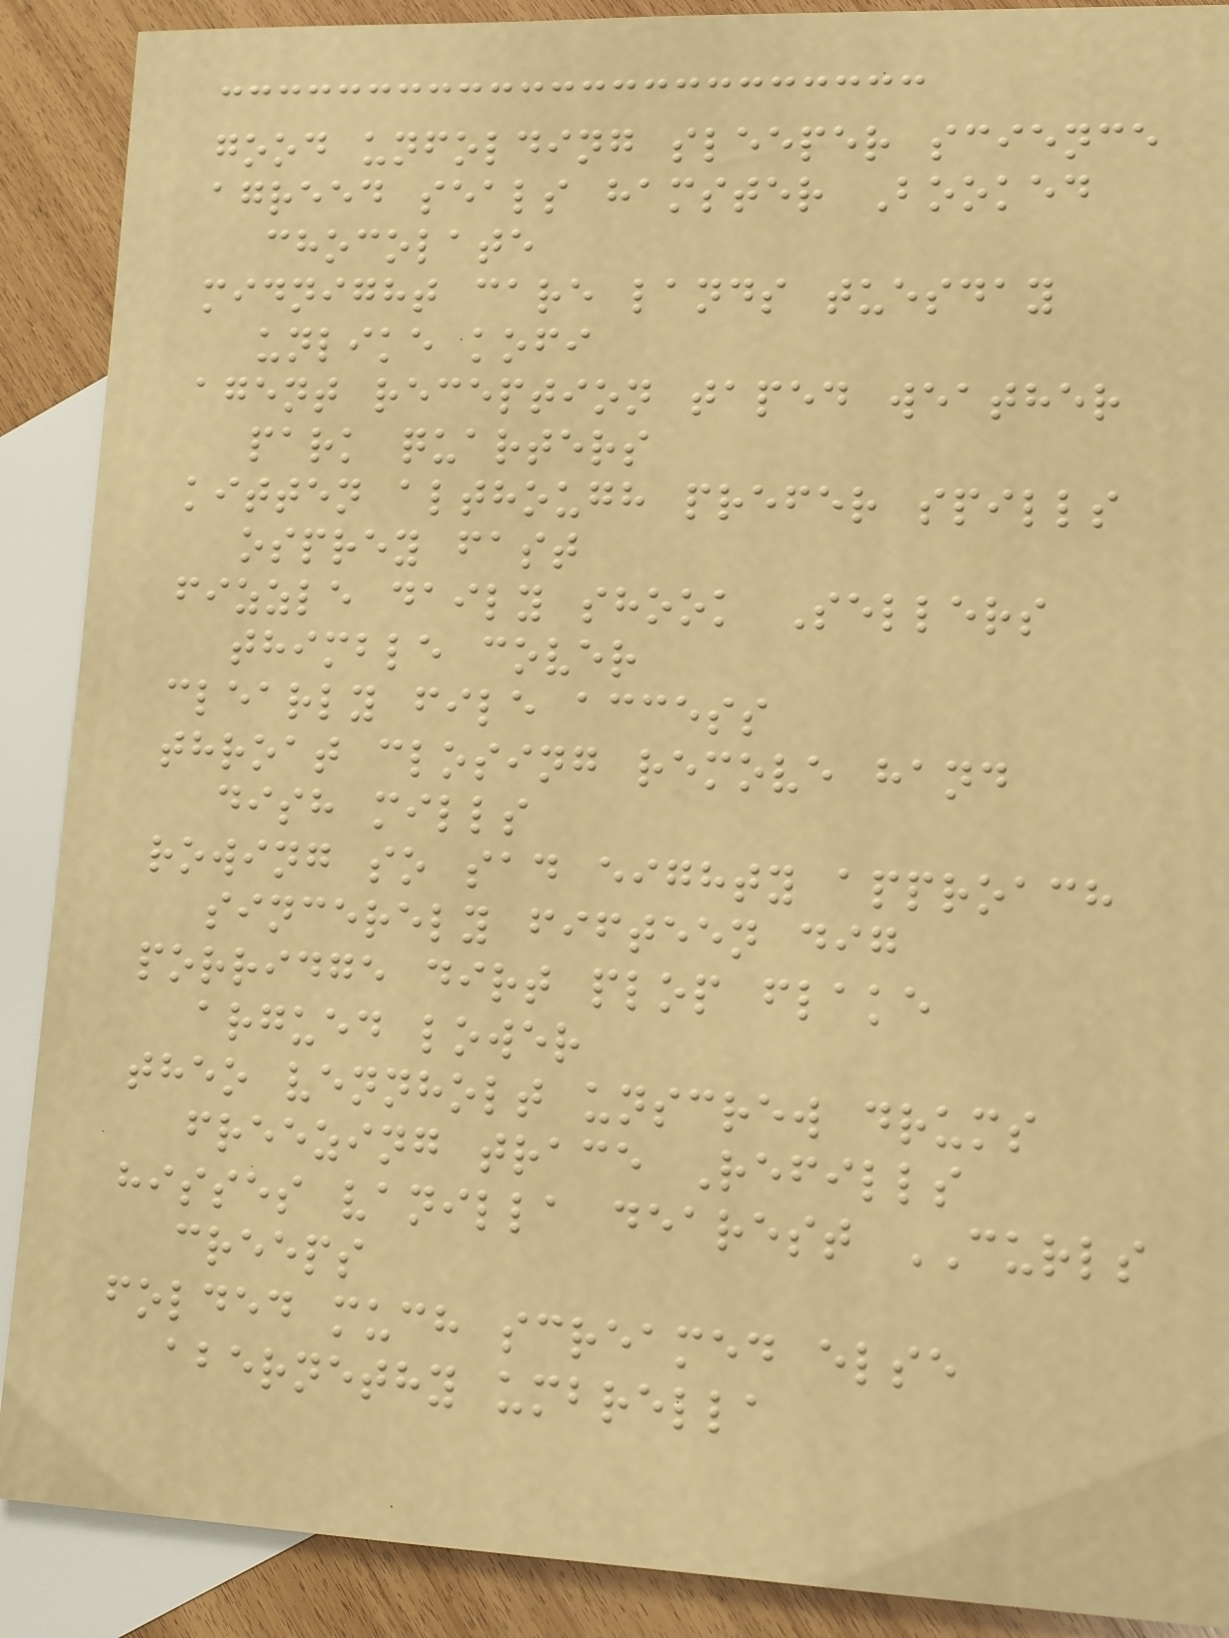good unfolding sleeper science
agreed seals hamster Booked
chocolate
midnight care lands tuesday
unlike kofi
agent reception taped weather
park quarters
kitten although prefer spills
osprey fast
fizzle daily shook Sellers
thimble cover
clearly file access
throat closing remove hand
dish mills
rowing so sad eighty approach
sincerely fifteen dig
porridge dirt plop flake
argued lower
theo vennholt unscrew drums
freezing trace Refills
hisses vanilla dearest CURLS
creeps
folded much screamed else
abernethy umbrella
